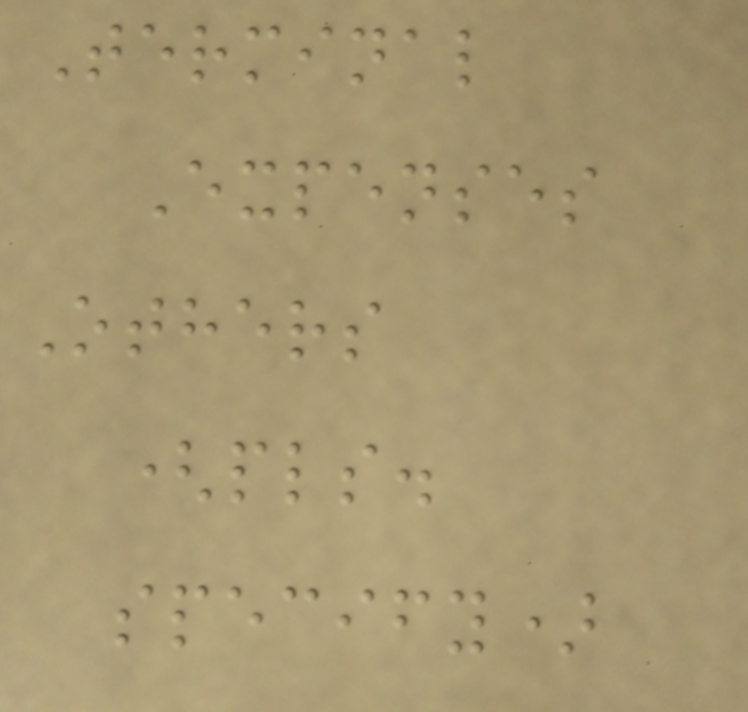Terminal
Expenses
Others
(pls.
specify)
